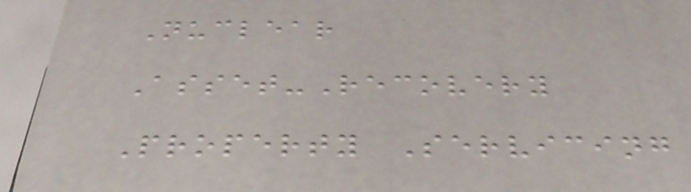Nuclear
Asset-Recovery
Property Servicing
